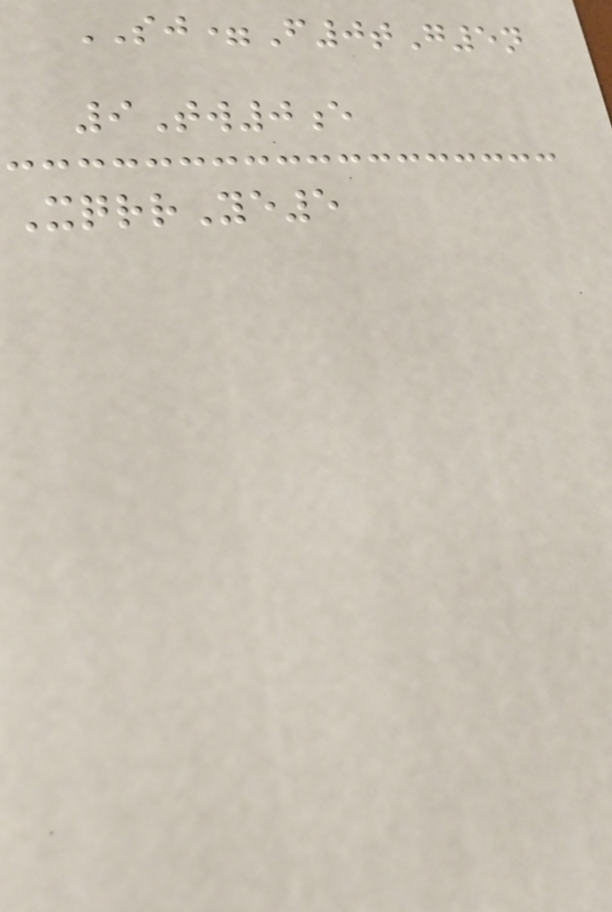SJ=F0tG5n
9Tw0e
XqrrYe5
